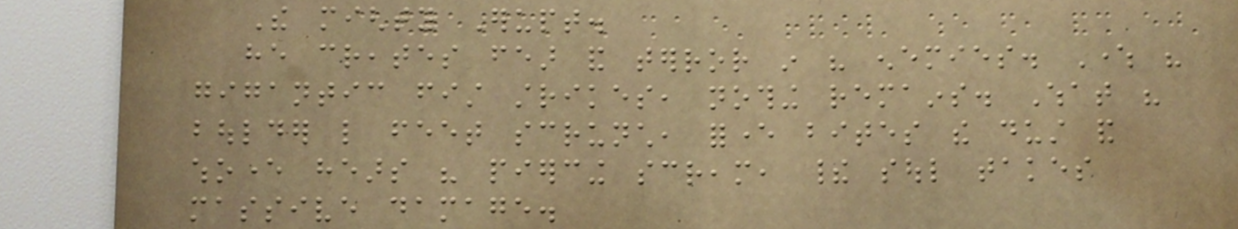The mighty Erupt.
he creates fear and terror in his enemies. Where his
gigantic fist strikes, nothing remains. What his
boulder like feet scrunch, forever bites the dust and
whoever hears his piercing scream, their soul takes
massive damage.
